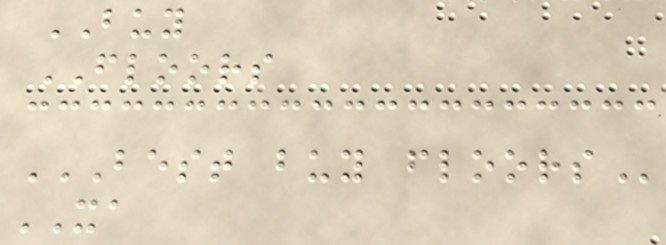BUY
FLOORS
BEST BUY FLOORS
XA
